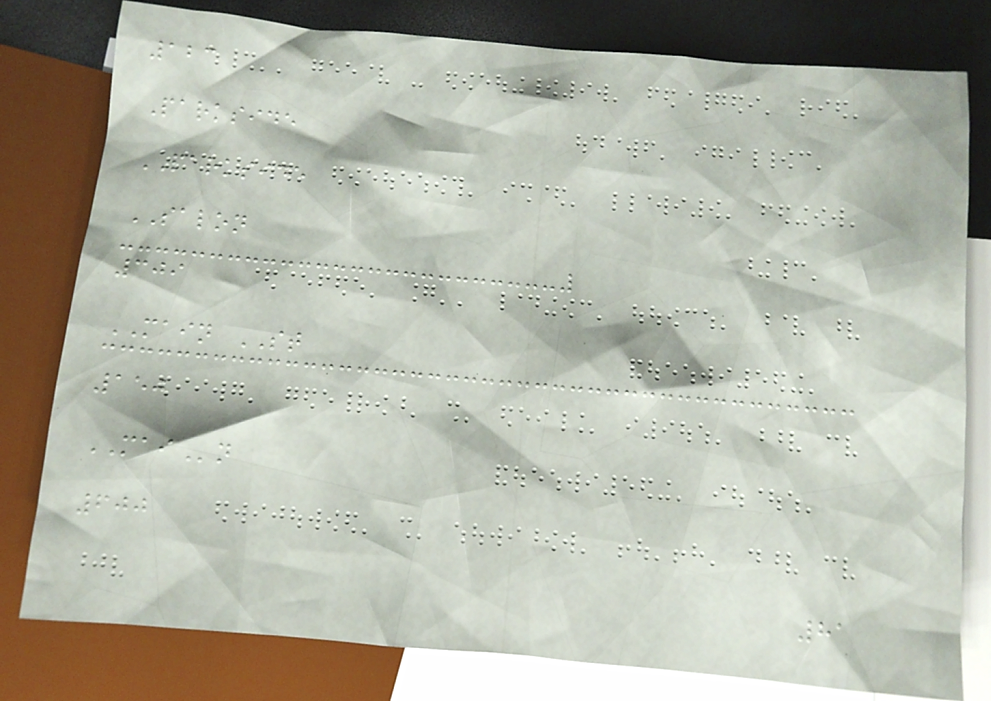123
Parkside
PARKSIDE
SALON
309
MAIN ST
150
MAIn
600
81
